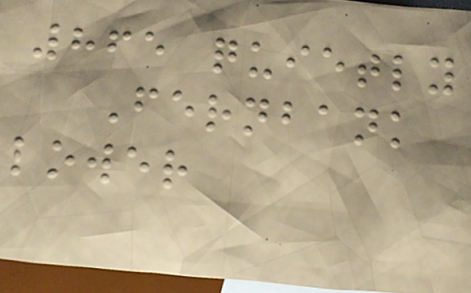865 quietly
Fernbank
lower
